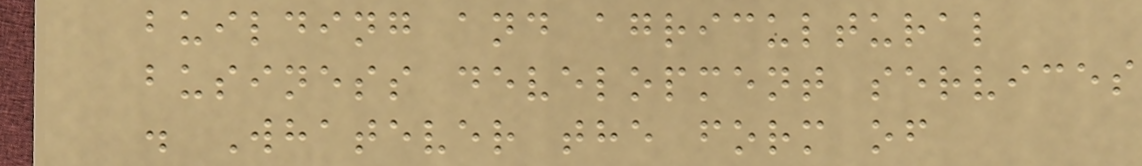building and agricultural
business development services
. Whatever the form of
